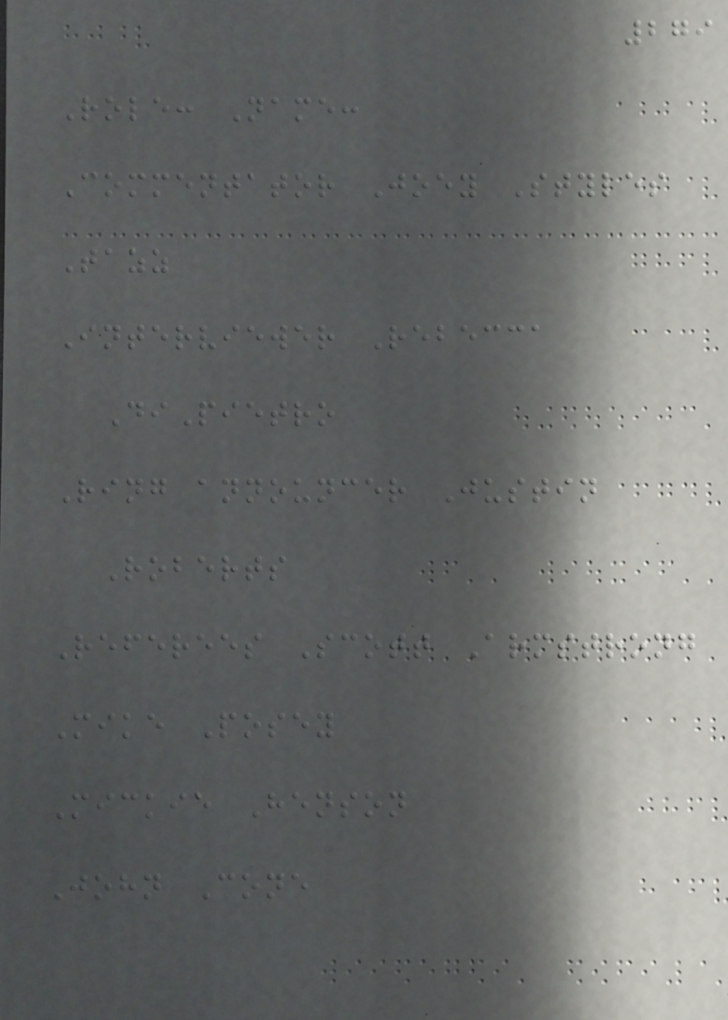279
Role: Name:
Commentator Joey Styles
Tazz
Interviewer Rebecca
DiPietro
Ring announcer Justin
Roberts
Referees Scott Armstrong
Mike Posey
Mickie Henson
John Cone
